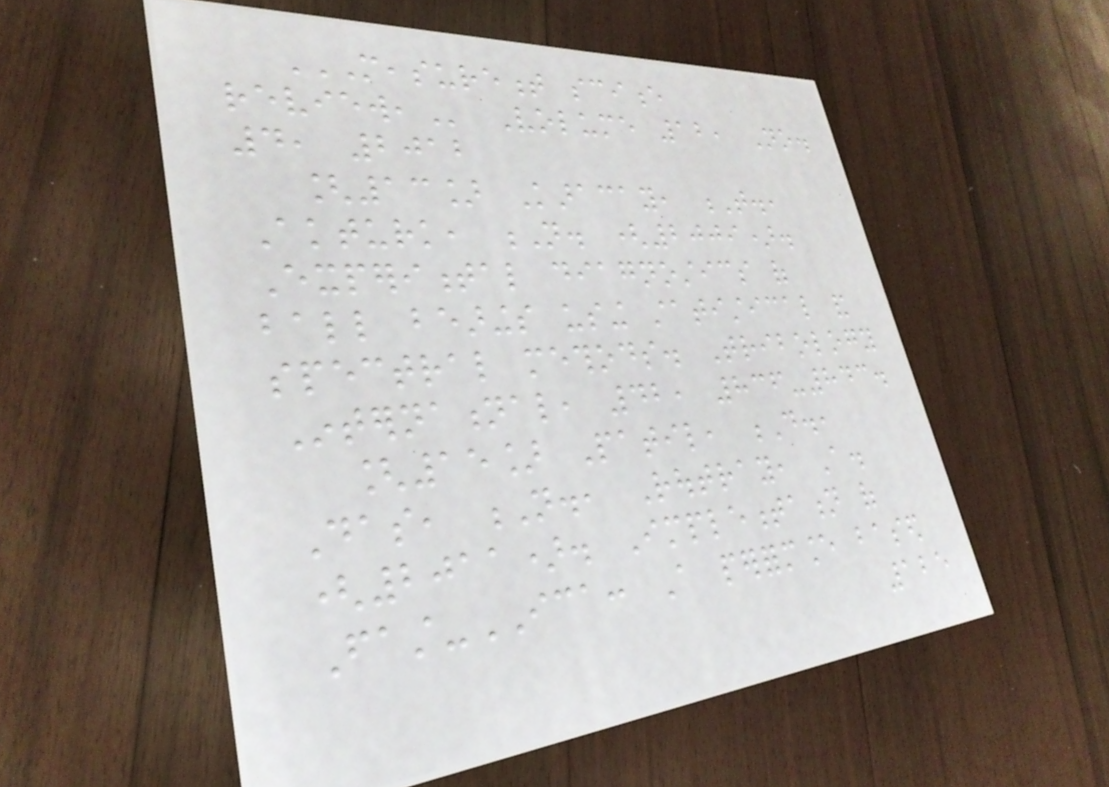MEASUREMENT SCIENCE
REVIEW, Volume 12, No.
4, 2012
[13] Karacay, T.,
Akturk, N. (2009).
Experimental diagnostics of
ball bearings using statistical and
spectral methods. Tribology
International, 42, 836-843.
[15] Patil, D.,
Das, N., Routray, A.
(2011). Implementation of
Fast-ICA: A performance based
125
